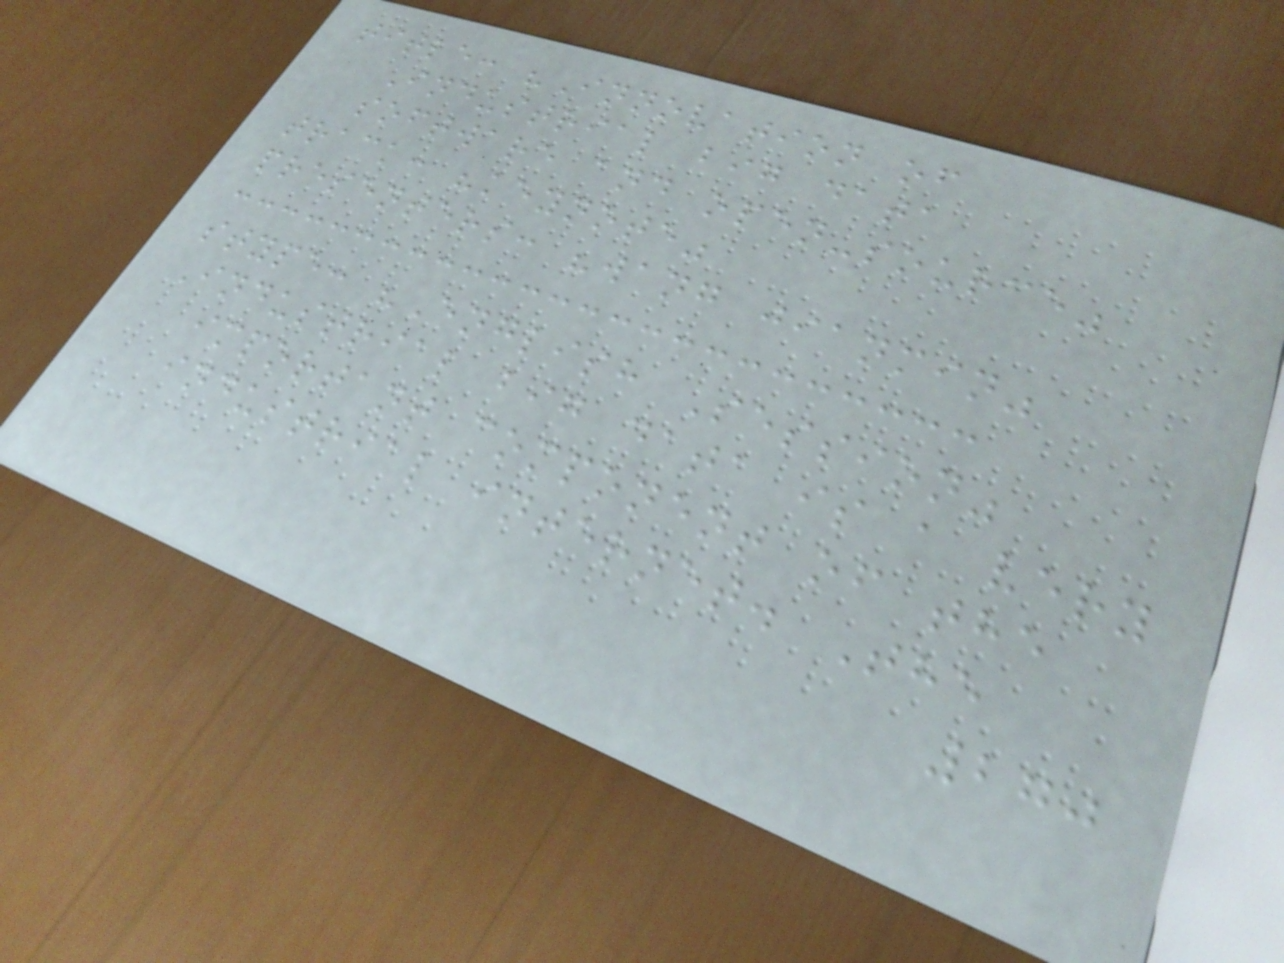title: "Innovation of
Industrial big data
software and open-source"
track: "keynote"
presenters: "wang jianmin"
stype: "English Session"
Industrial big data is a very
important component of the
industrial internet. The
270
